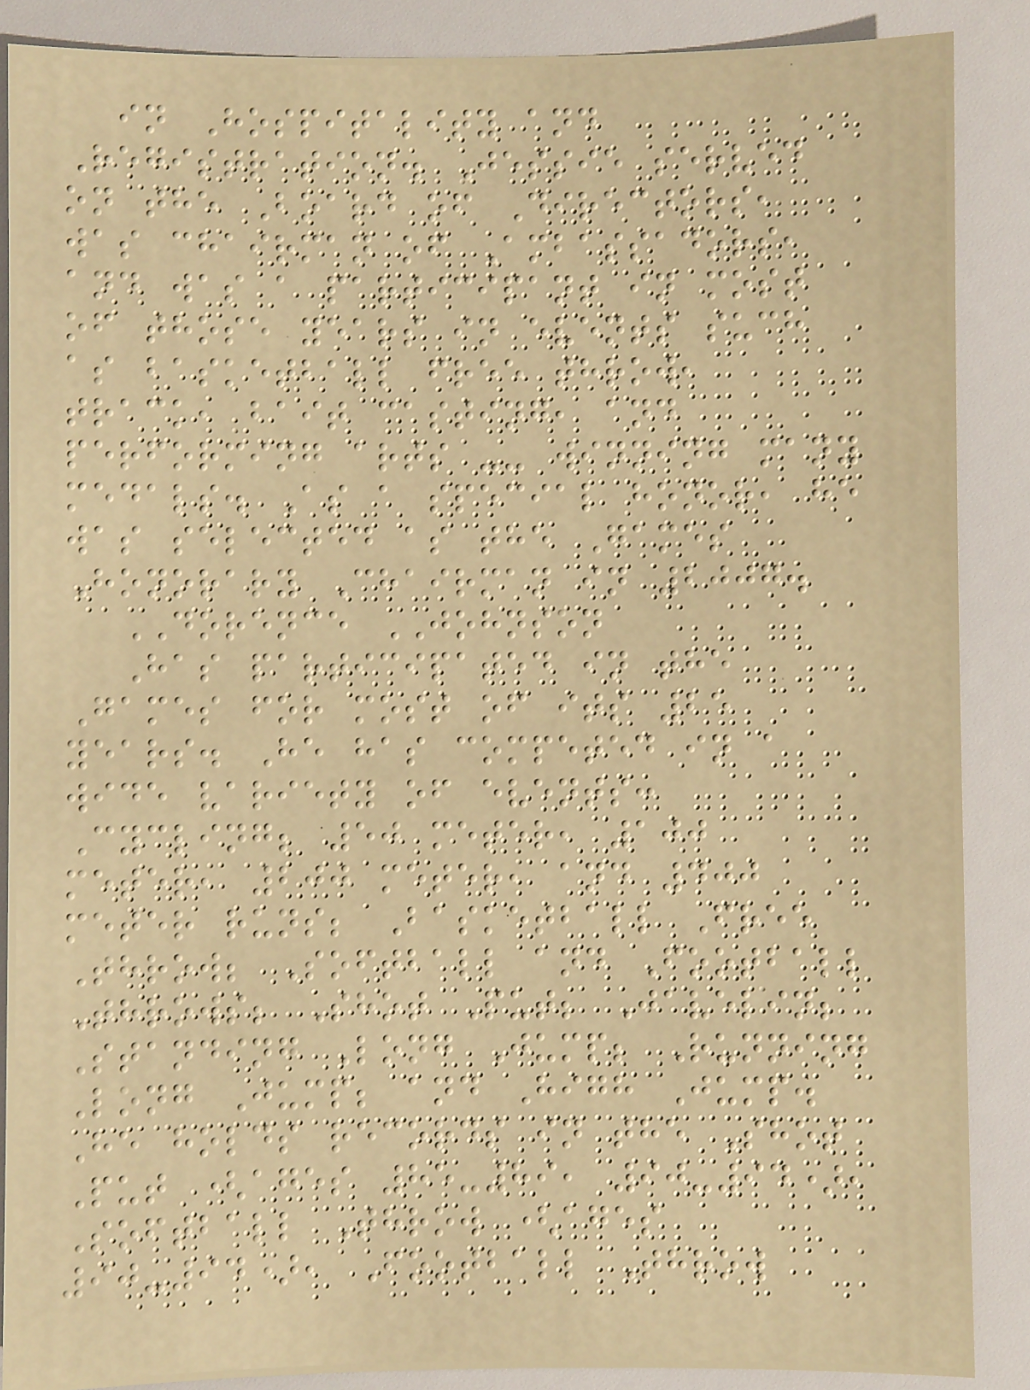in Hospitality and
Registration. Jessie served
on the Board of Directors,
was chairman of Ambassadors,
and was a participant in most
of those years in events such
as basketball free throw,
track, bait casting, and
performing arts -- winning many
medals. As a special honor, he
was selected as the Games
Honorary Chairman in 2007.
DORENCE JOHNSON
Has participated in the
Games for most of its 25
years. He has competed in a
wide variety of events:
Cycling; 50 meter, 100
meter, 200 meter, and 400
meter runs; Basketball Free
Throw; Softball and Football
Throws; Shot Put; Javelin;
Standing Long Jump; Running
Long Jump; and High Jump.
He holds records in the Shot
Put (ages 85-89, 90-94),
Softball Throw (ages
90-94), Football Throw
